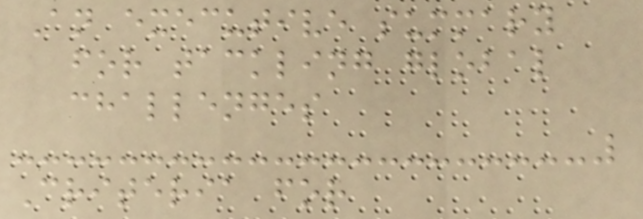An executive summary
for tackling global
challenges
Criteria for
